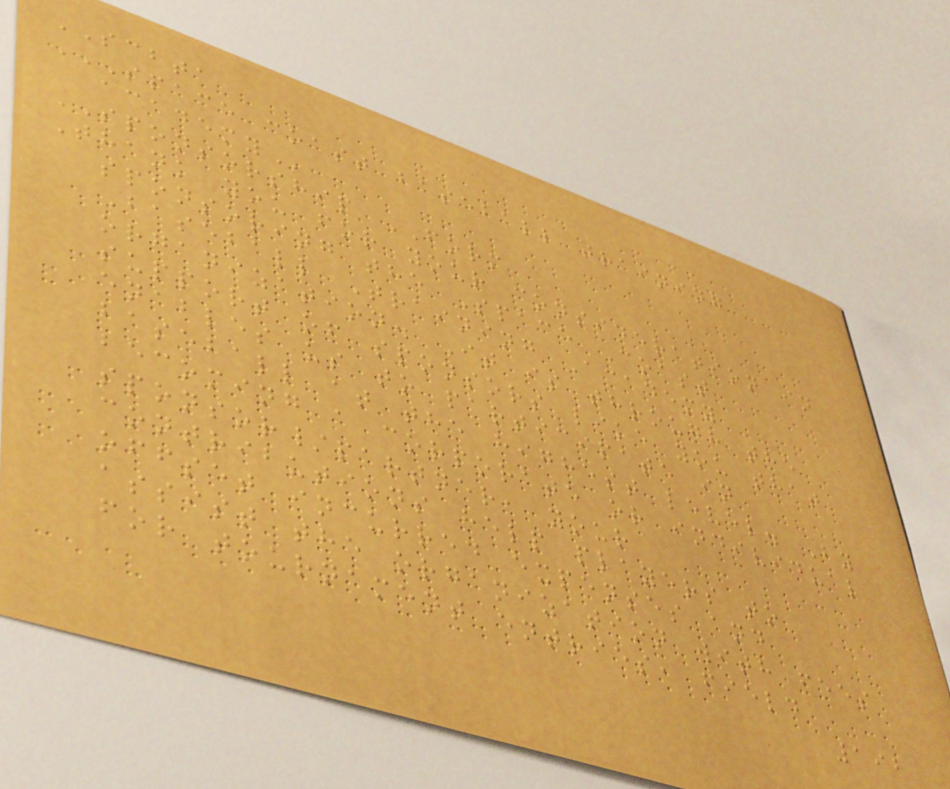SCBTA
SPACE COAST BASEBALL TRAINING
ACADEMY
SPONSORSHIP FORM
Thank you for your consideration in
sponsoring the Space Coast
Baseball Training Academy
organization. It is through the
support of sponsors like you that
enables us to participate in
baseball at the highest level. By
becoming a corporate or individual
sponsor/partner, your
contributions help players to
offset incurred expenses and
assist the organization with fees
for tournament entries, field
192
